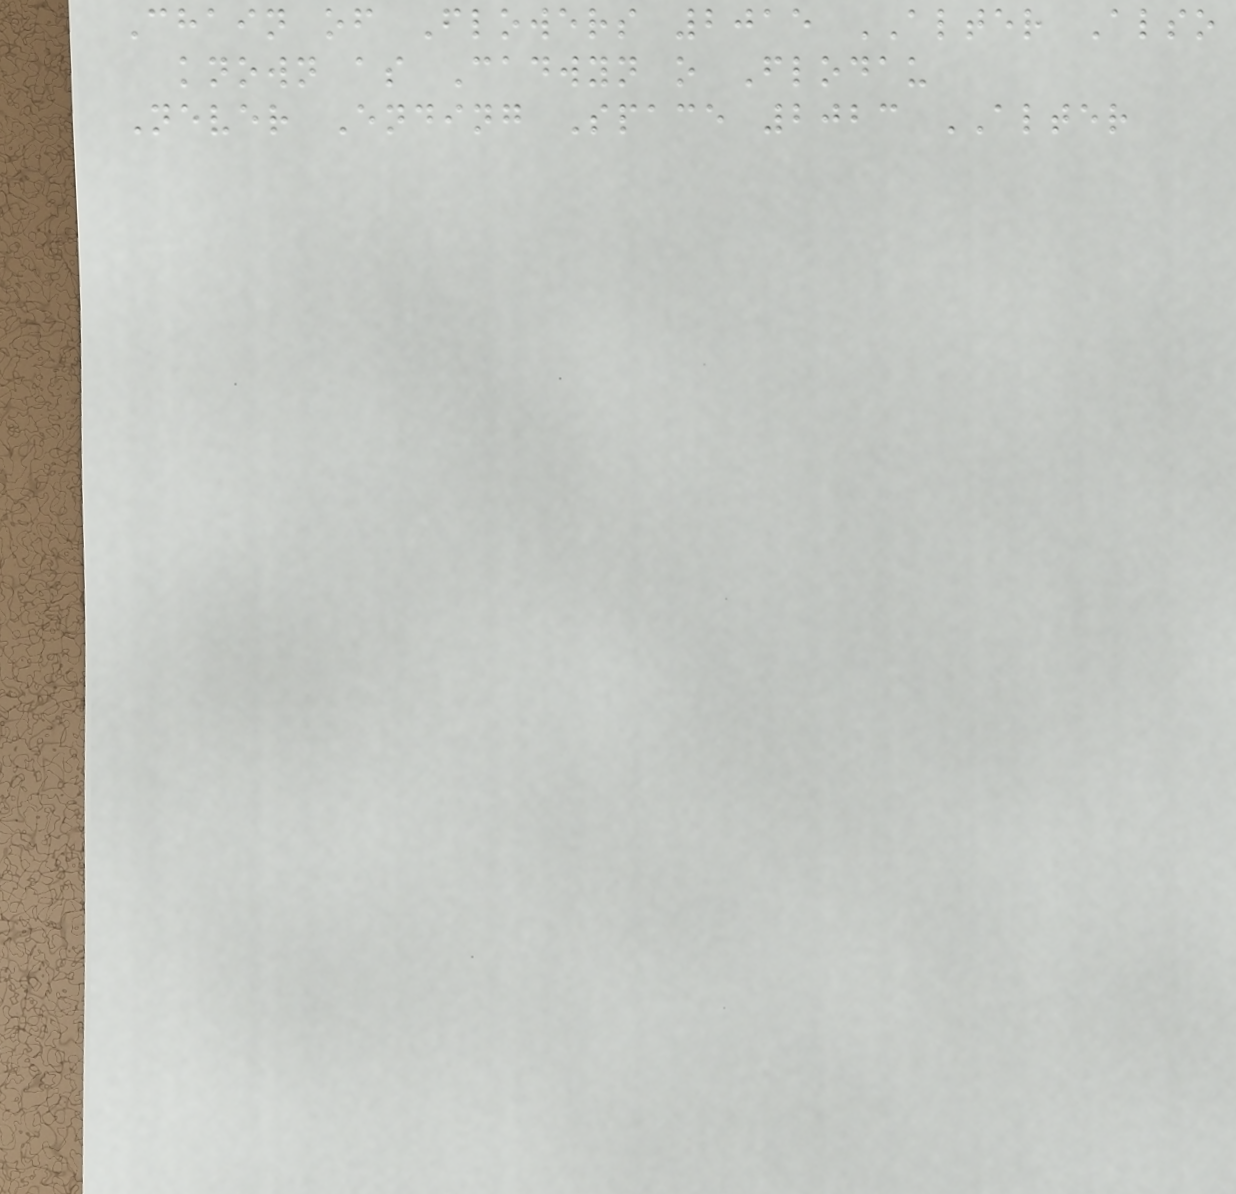Chain of Flowers 2015 ALTER Also
known as Cadwyn o Flodau
Never Ending Space 2023 ALTER
